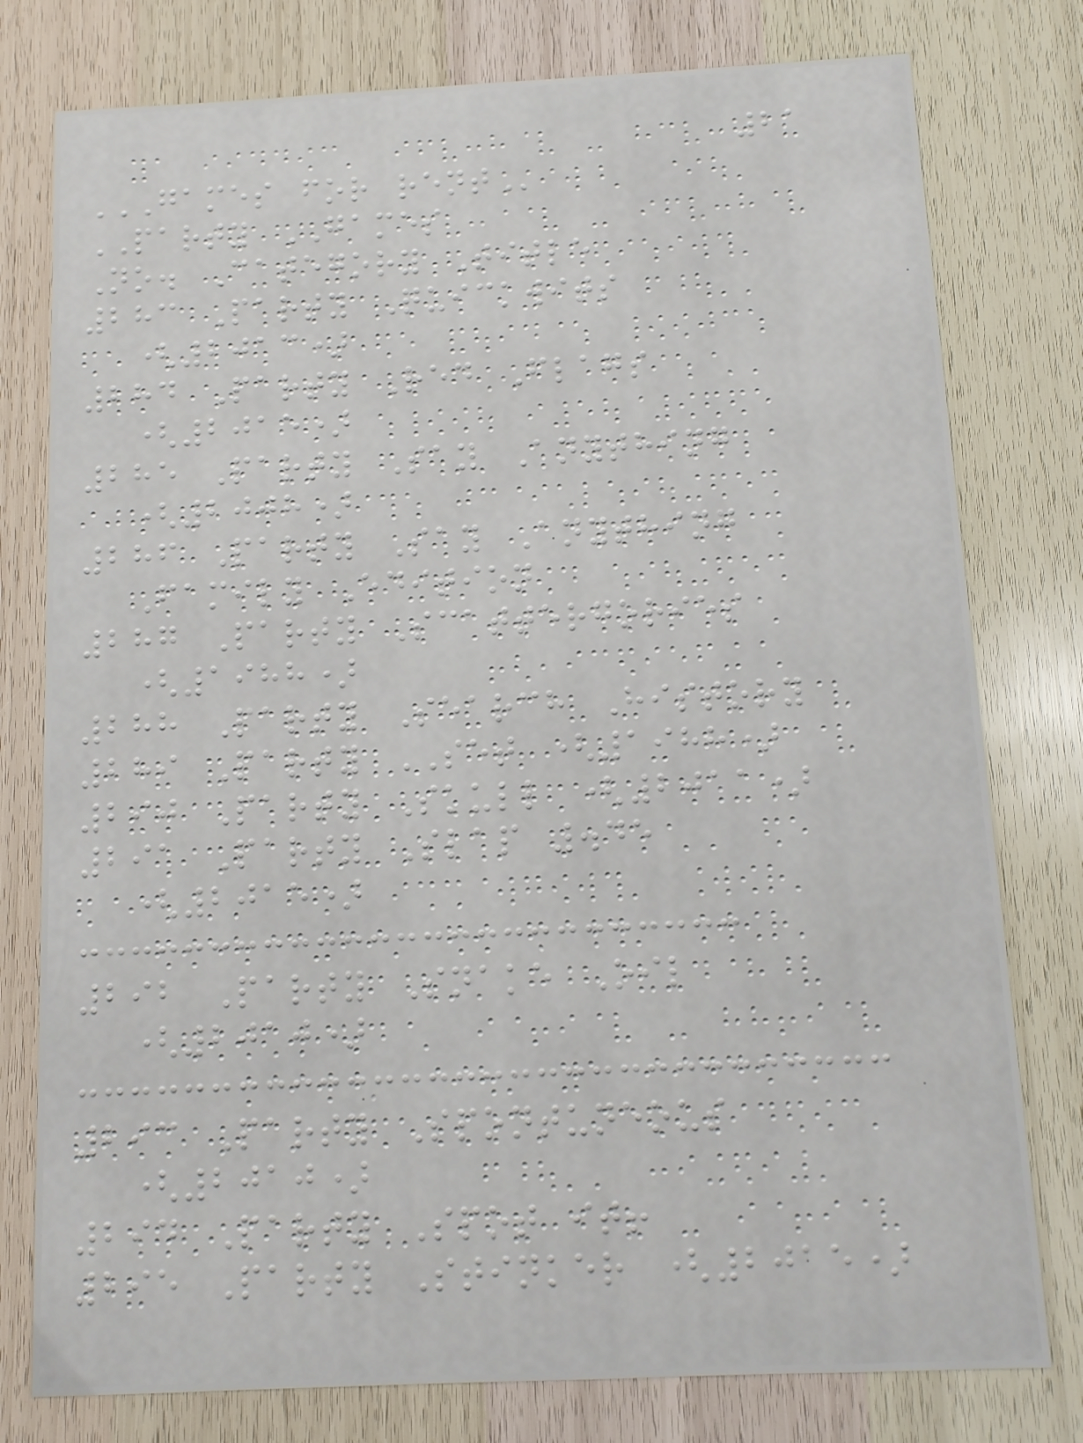21
GAMES FOR RENT
PARTY GAMES
No. Category Title
283 Party Quickwits
(2013)
284 Party Red Flags
(2015)
285 Party Say Anything
(2008)
286 Party Say Anything
Family Edition
287 Party Scattergories
(1988)
288 Party Search History
289 Party SET (1988)
290 Party Skull (2011)
291 Party Slap .45
(2015)
292 Party Snake Oil
(2010)
293 Party Spontuneous
(2010)
294 Party Spot it!
295 Party Stinker (2015)
